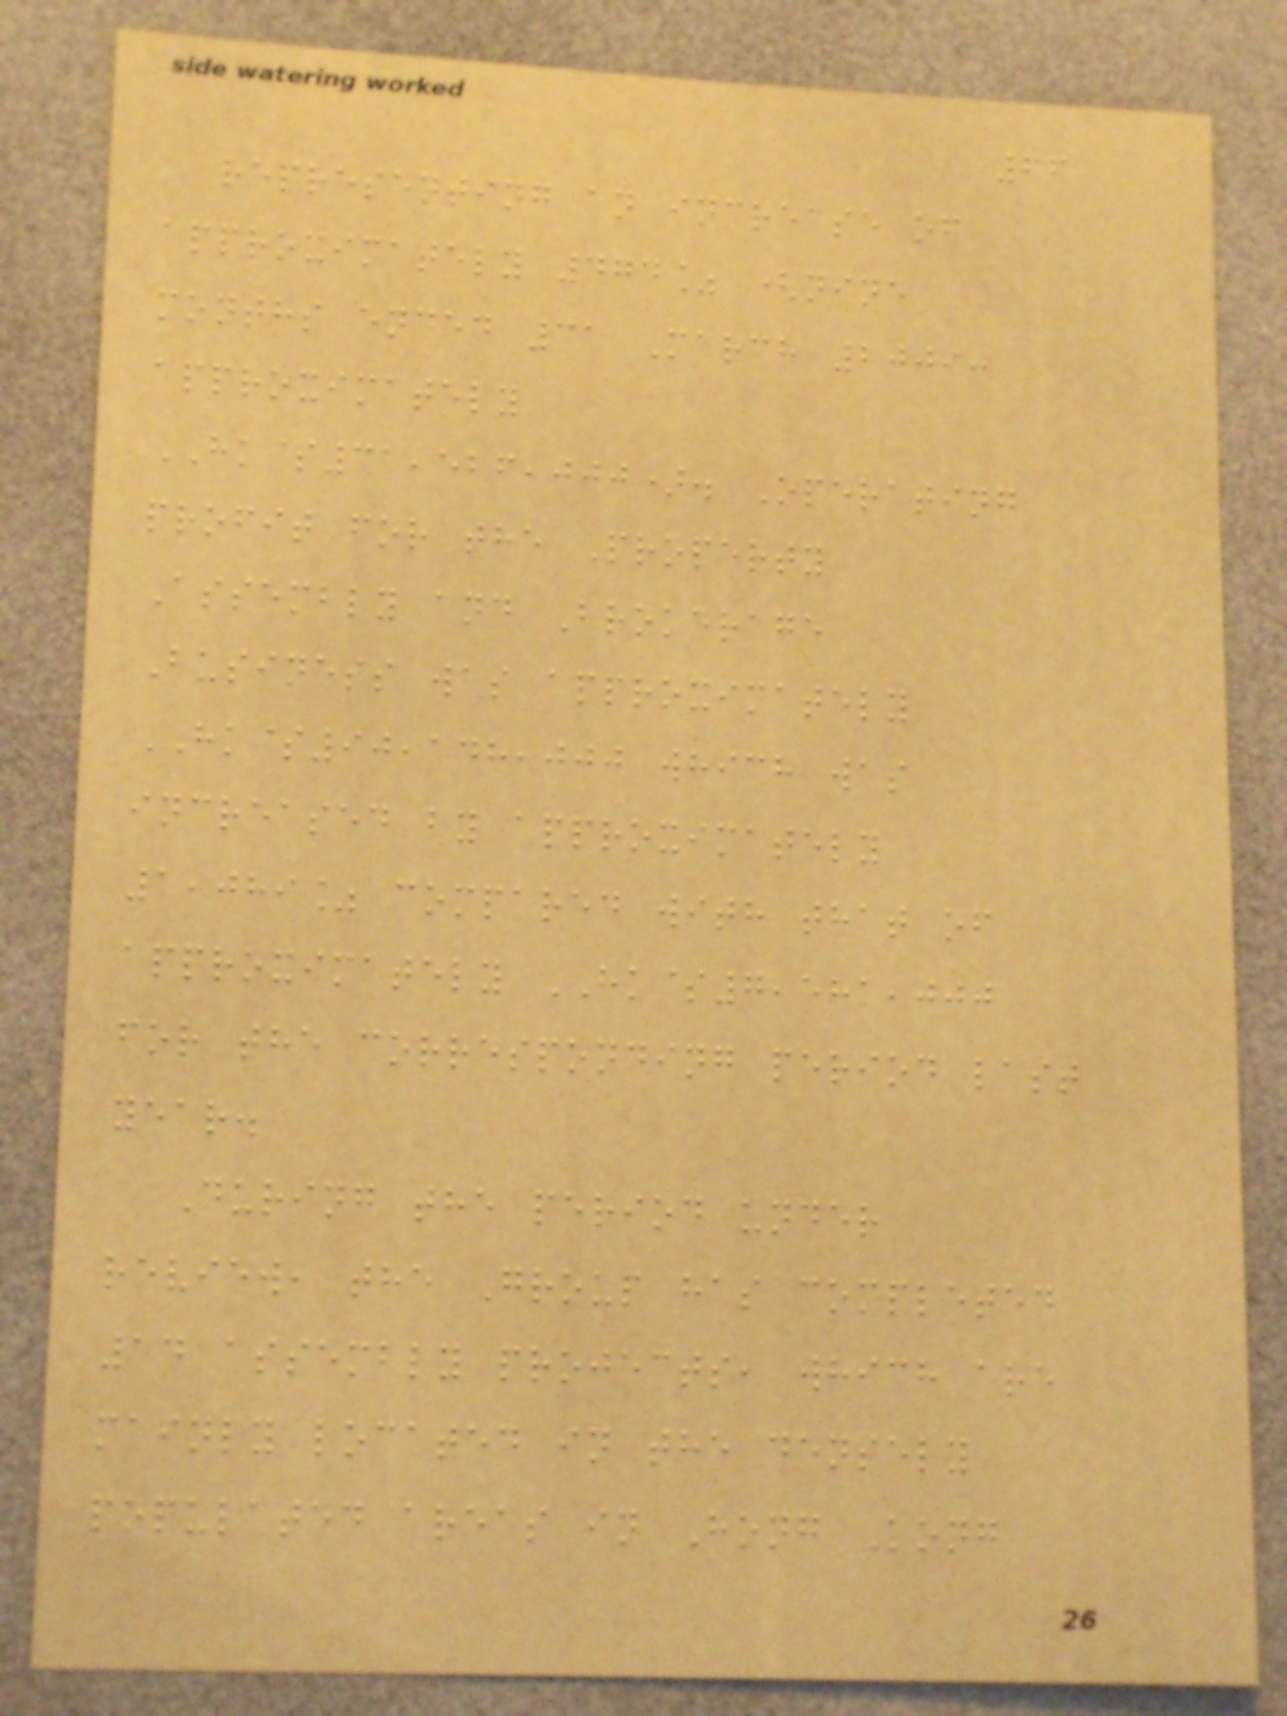66
representing an increase of
approximately 474% (nine
months ended 31 March 2009:
approximately
HK$31,526,000). Operating
profit for the Property
Assembly and Brokerage
Business was approximately
HK$90,148,000 which was
increased by approximately
1,089% compared with that of
approximately HK$7,581,000
for the corresponding period last
year.
During the period under
review, the Group has completed
14 assembly projects, which are
mainly located in the densely
populated areas in Hong Kong
